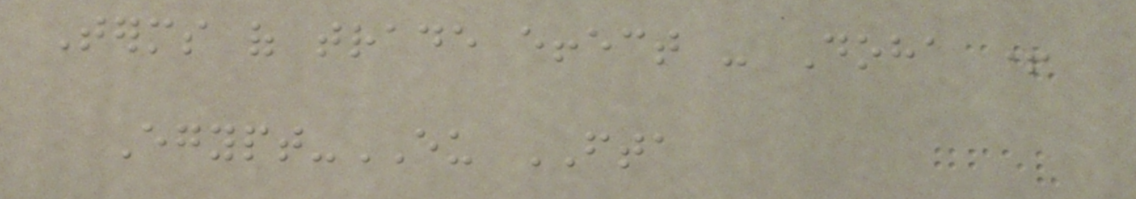Terms of trade effect - Doha +
Egypt-EU FTA
